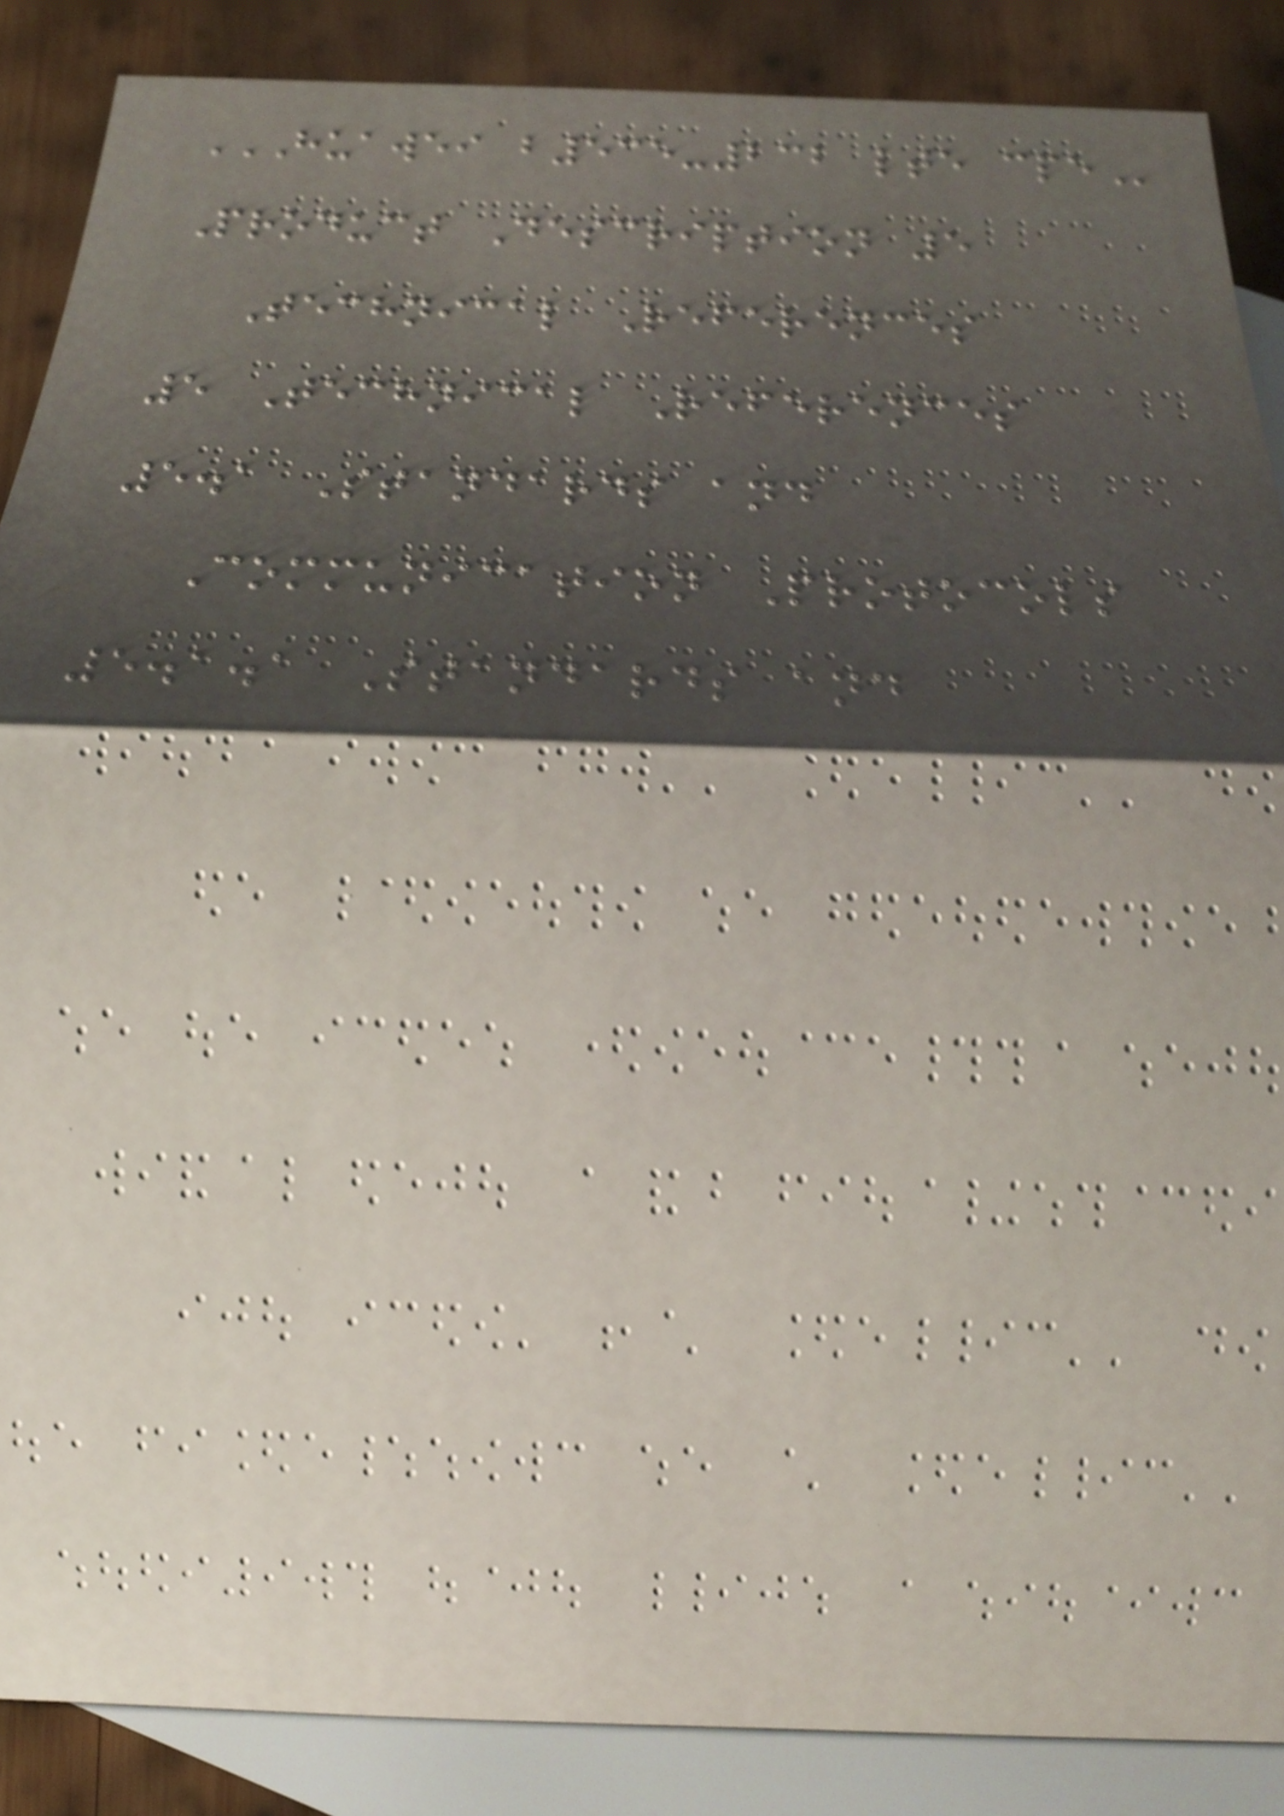HUAWEI B535-232 LTE CPE
Product Description 5
Technical References
5 Technical References
5.1 Standards and
Communication Protocols
5.1.1 Standards and
